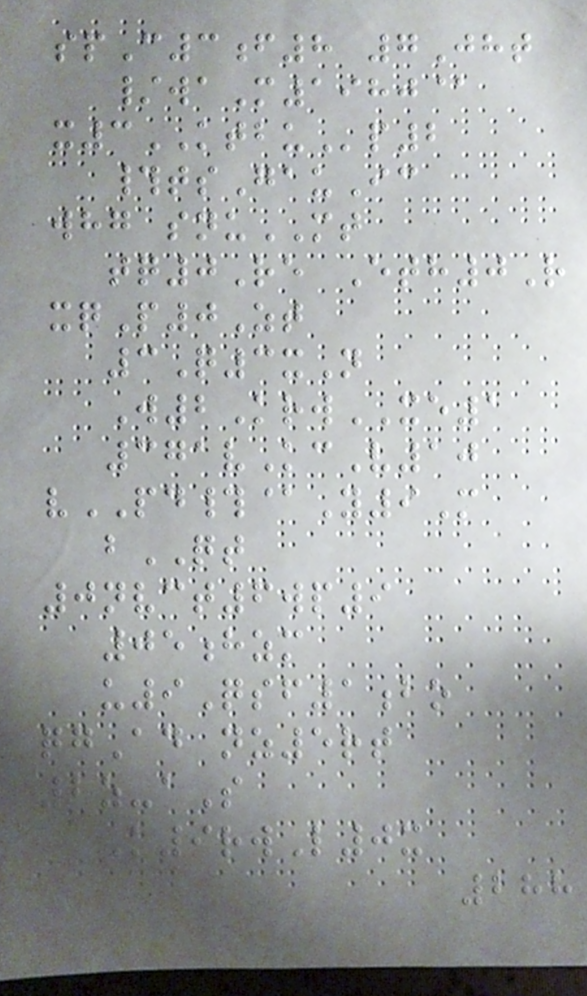spC3f8 7Jht
/waM1980@
x3KTBUp2
#tsGauIc
whg snuMT
tq0Re Eth0R
xqP0Zt
3Q3xN
W2KrwXE1
371vKcV10
vPD#@Y9M
bQT
0nvct6wp9
05hzm
u9Qsf1bo
qgAd nz5rt
2z-aS
K9rwL0x
288
